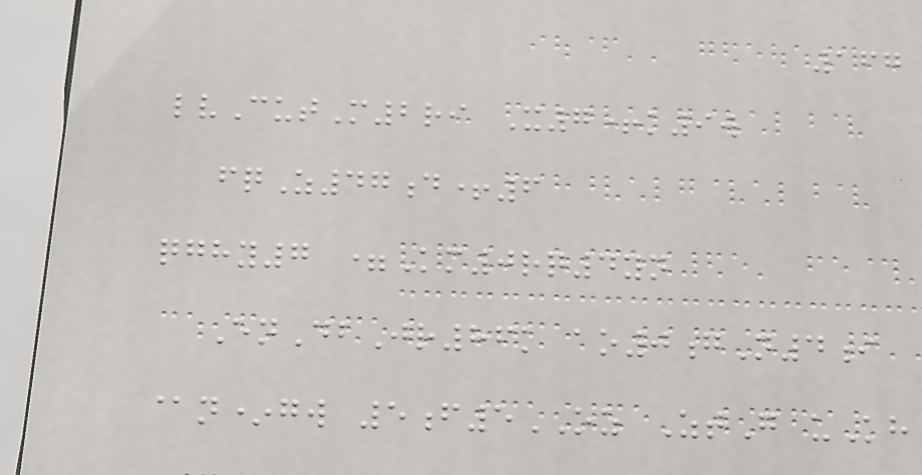167
lvCutM2ri X7+k9w
fqZ47d+6
qghy7 =Km0rq4yn
EnDbJr86k ao0gN4i
@n*gw 5f5OZ ZtG uKh
